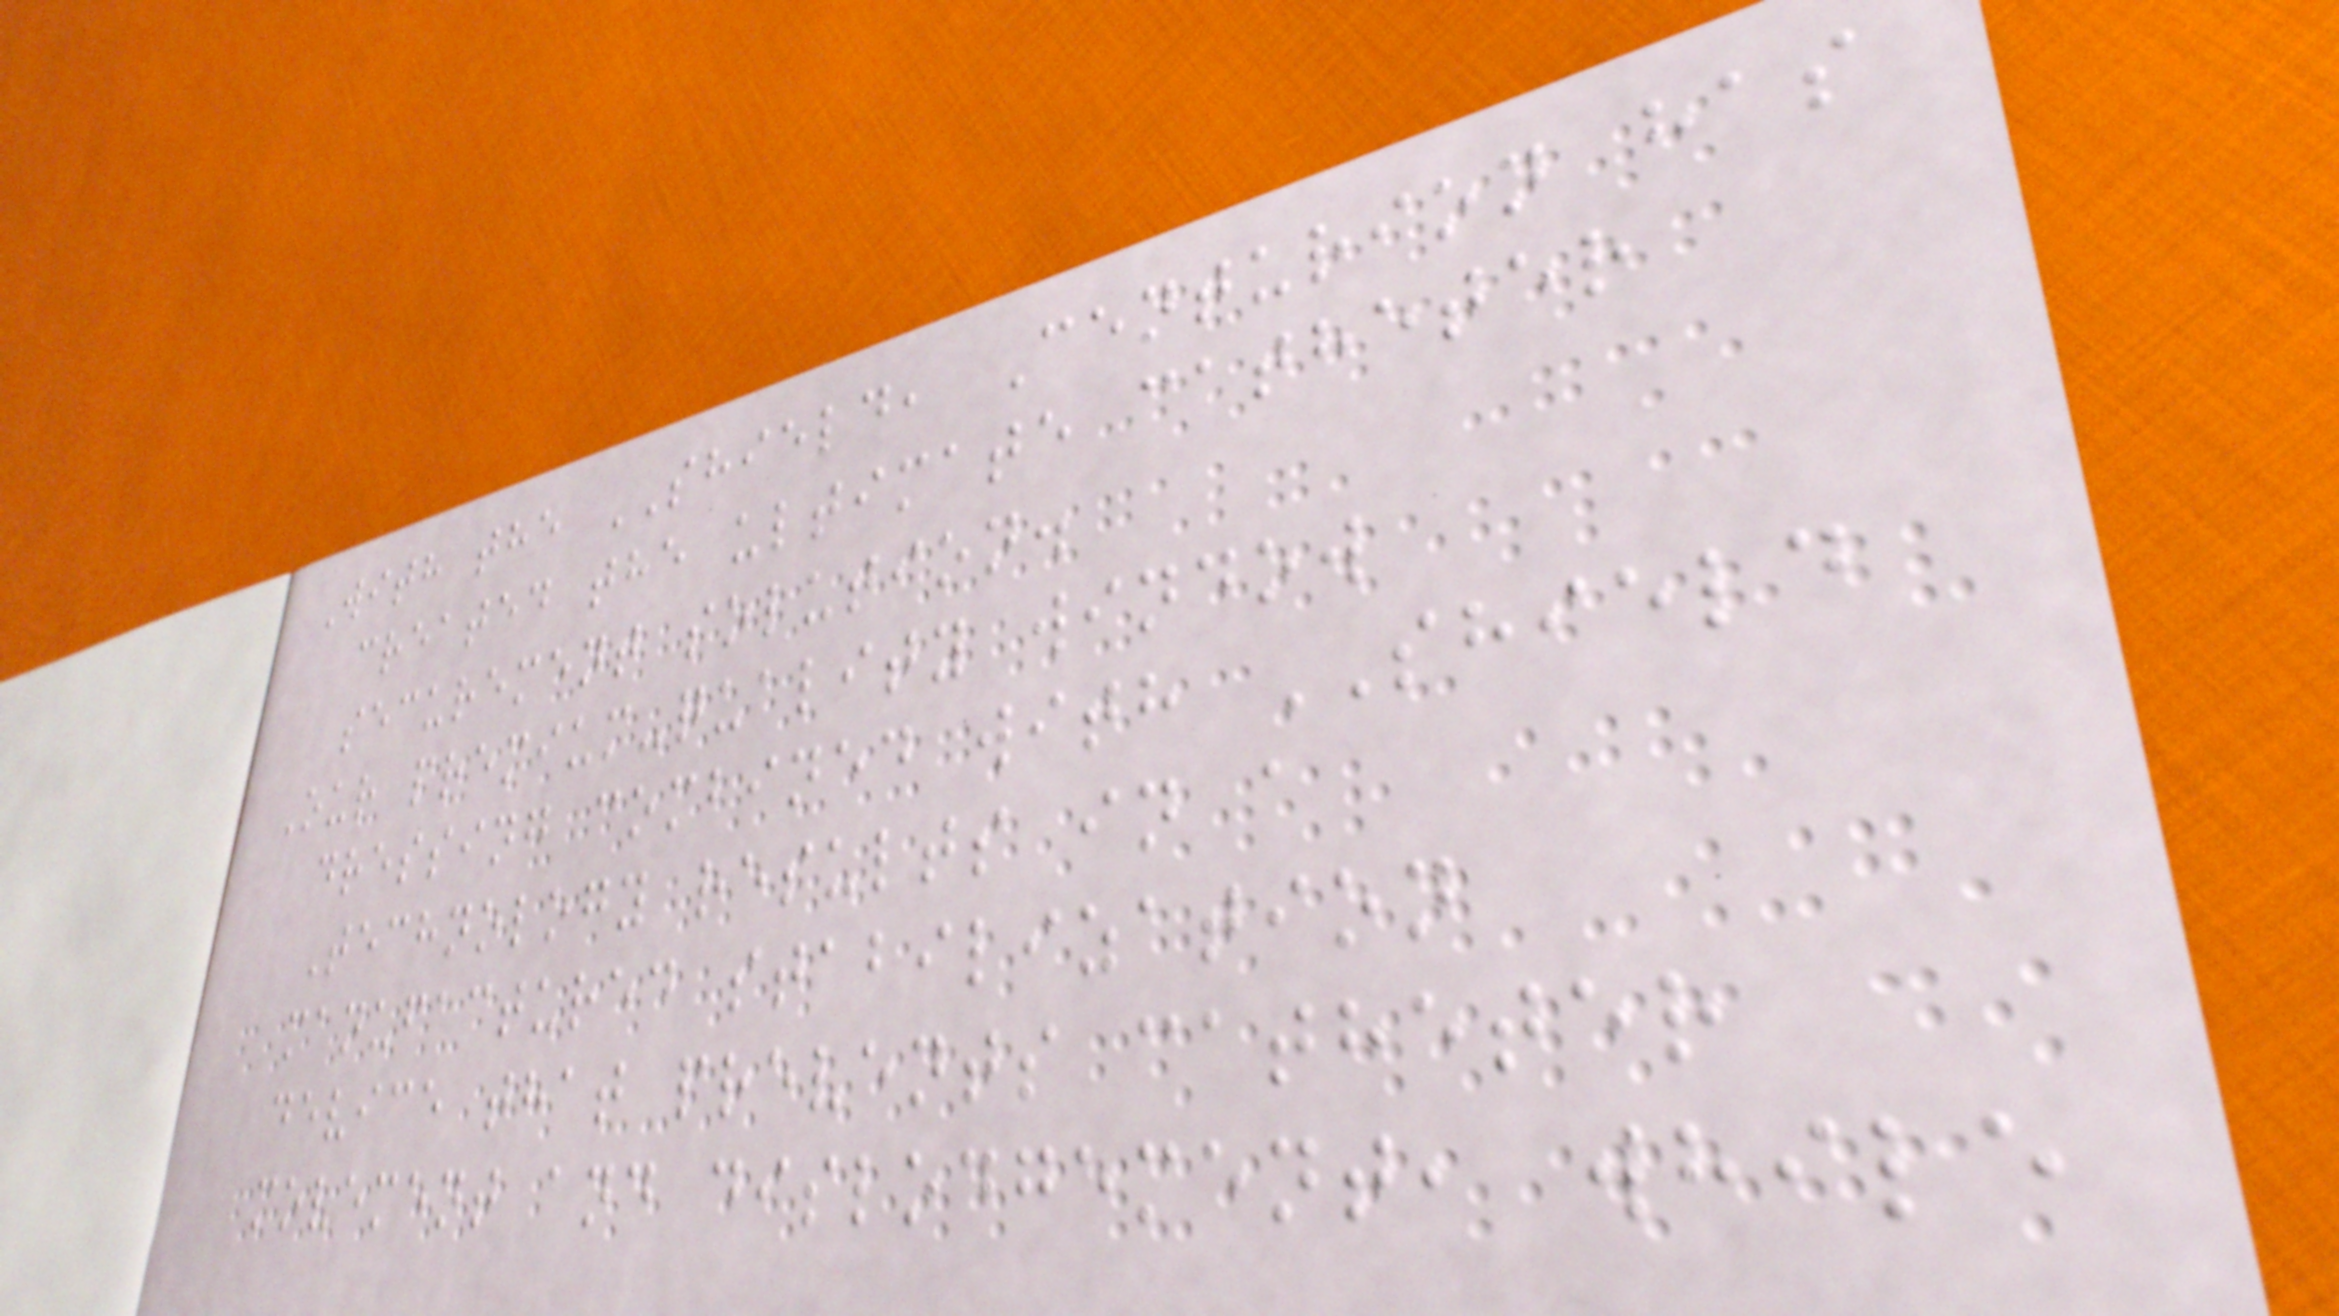With the SHIELD, Centurion has
created the ultimate catheter
securement solution.
Our premium-quality window
dressing combined with SHIELD
Technology results in a
manufactured stabilization
device that prevents catheter
movement and dislodgement, while
